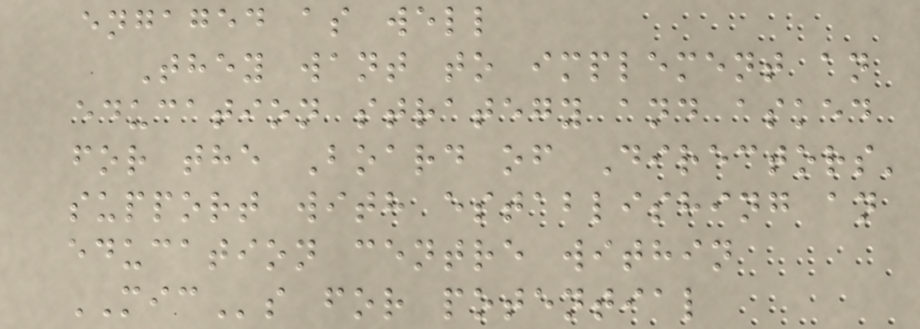engaged as well
They want to implement an
education strategy and asked
for the Board of Directors'
support with establishing an
education centre within
MICs for potential
